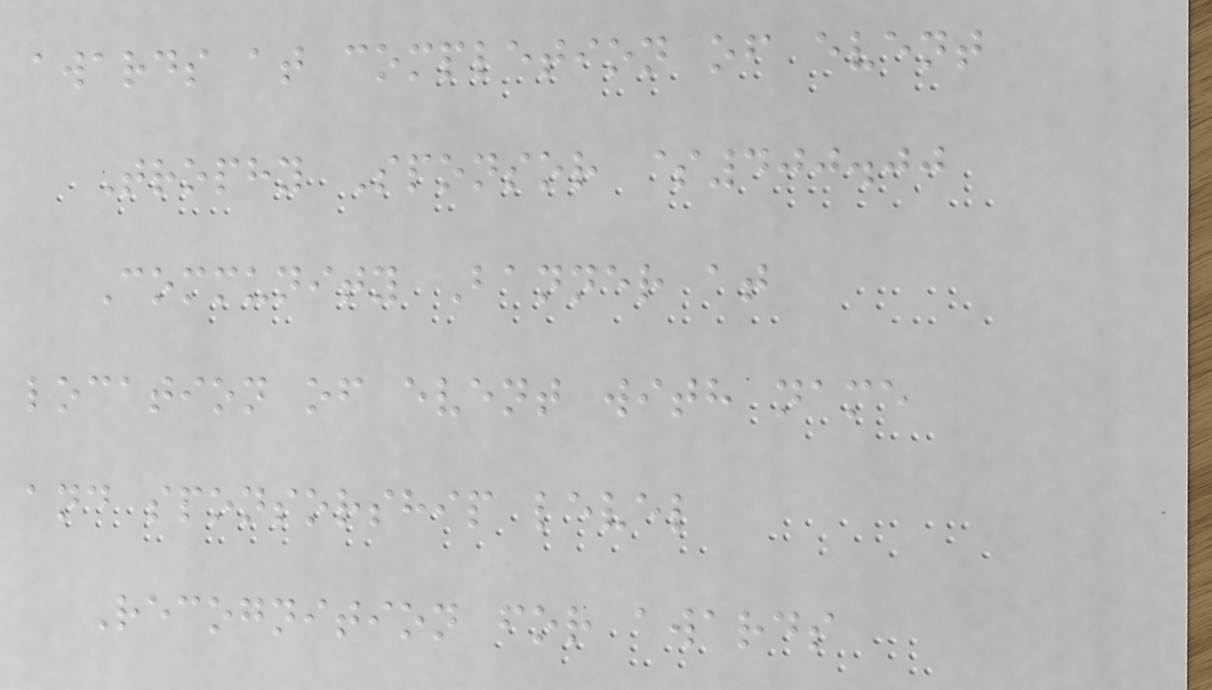awards at completion of event
Trophy Sponsor $400.00
Community Banner at
location of event with name
and sponsorship level
Recognition for awards
